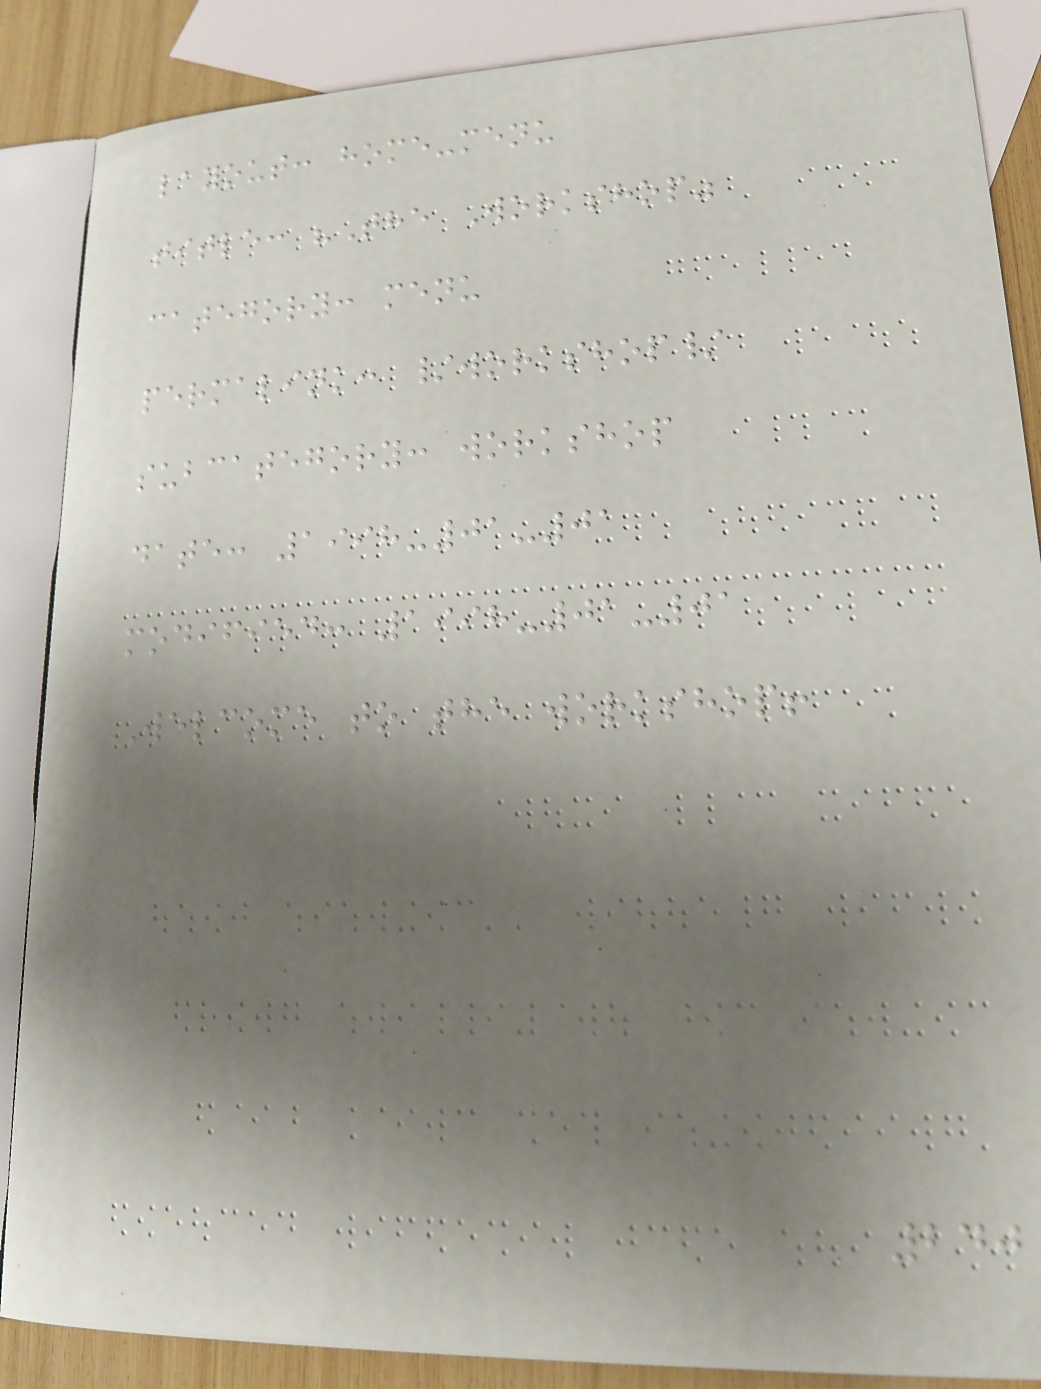layout: home-menu
title: "The Workshop"
category: menu
permalink: /workshop/
subcategory: workshop
date: 1998-01-01
modified: 1998-01-01
Welcome to the workshop!
240
